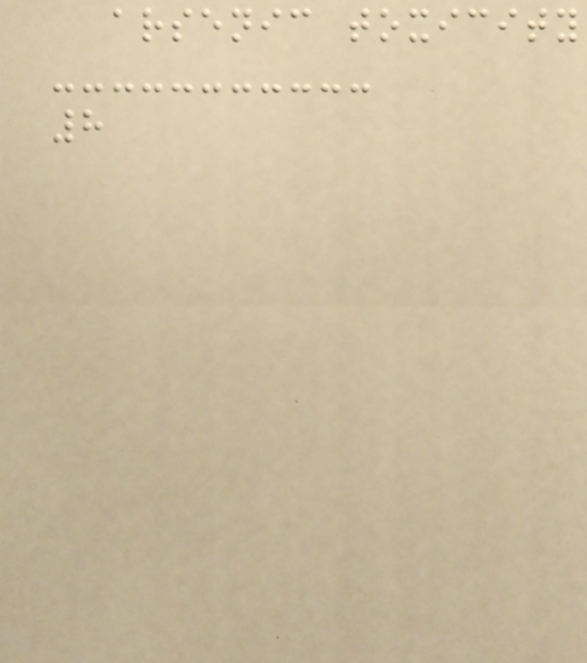arsenic toxicity
8
